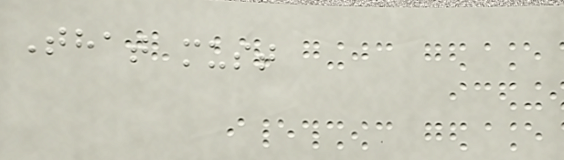That must
